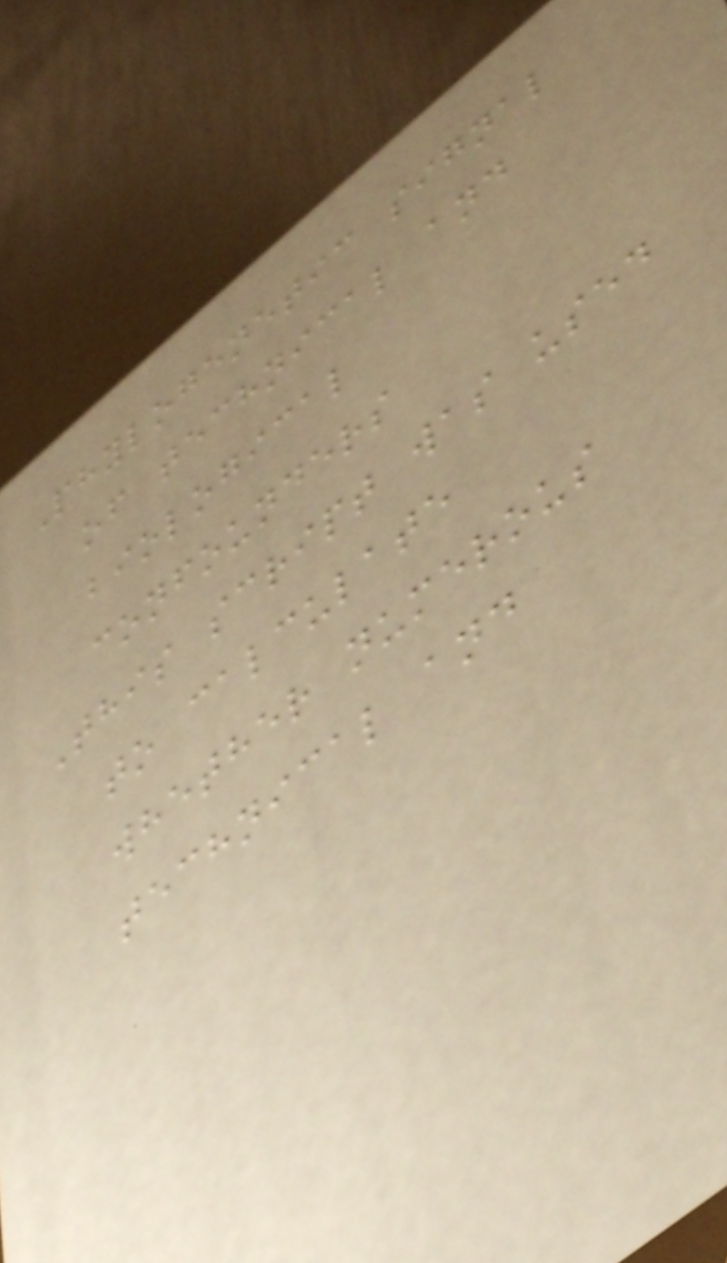Phylogenetic signal
of technical and
biological
confounders
This script was used
to calculate
whether numerous
technical and
